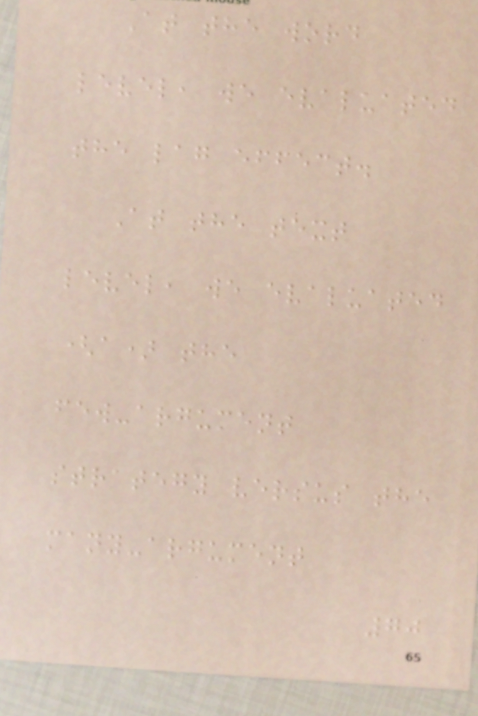At the word
level, we evaluated
the lag effect.
At the text
level, we evaluated
(a) the
few-argument
strategy versus the
many-argument
70
